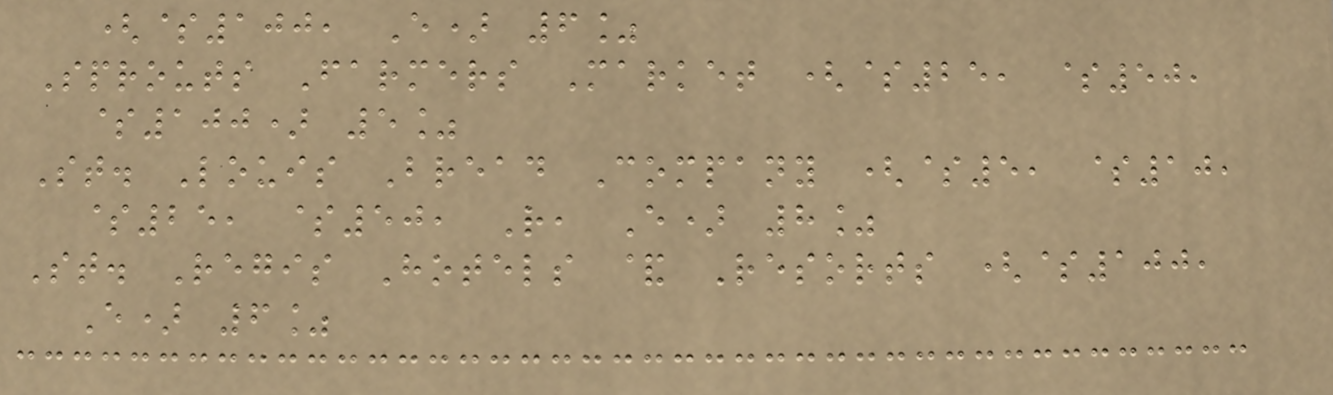($100, E) 6%
Sprouts Farmers Market ($25, $50,
$100) 5%
St. Louis Bread Company ($5, $10,
$25, $50, R, E) 8%
St. Regis Hotels & Resorts ($100,
E) 6%
